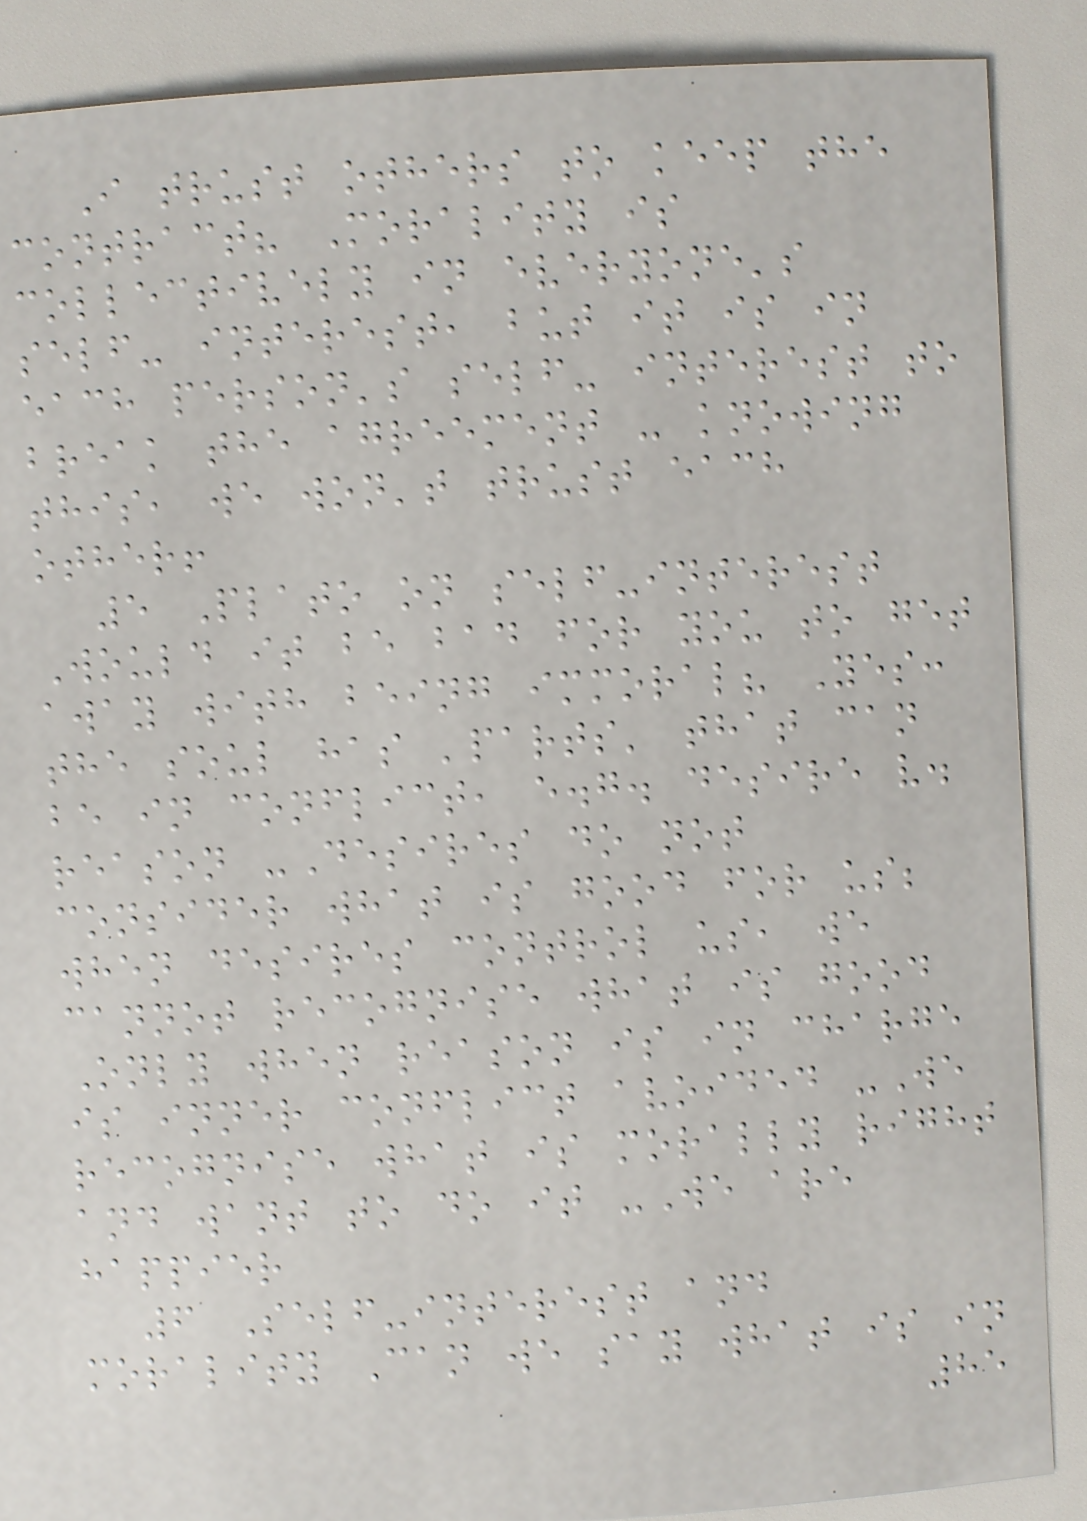I trust others to keep the
contract? Morality is
collectively in everyone's
self- interest, but it is in
each person's self- interest to
break the agreement - knowing
this, we won't trust each
other!
5 Plato on self-interest
Would it be bad for you to get
away with being immoral? Yes:
the soul has 'parts' that can
be in conflict, e.g. desire v.
reason -Desires do not
consider what is good for us;
when desires control us, we
cannot recognise what is good
Only when reason is in charge
is inner conflict avoided -We
recognise what is morally right
and want to do it -We are
happier
6 Self-interest and
morality Can we say what is in
85
